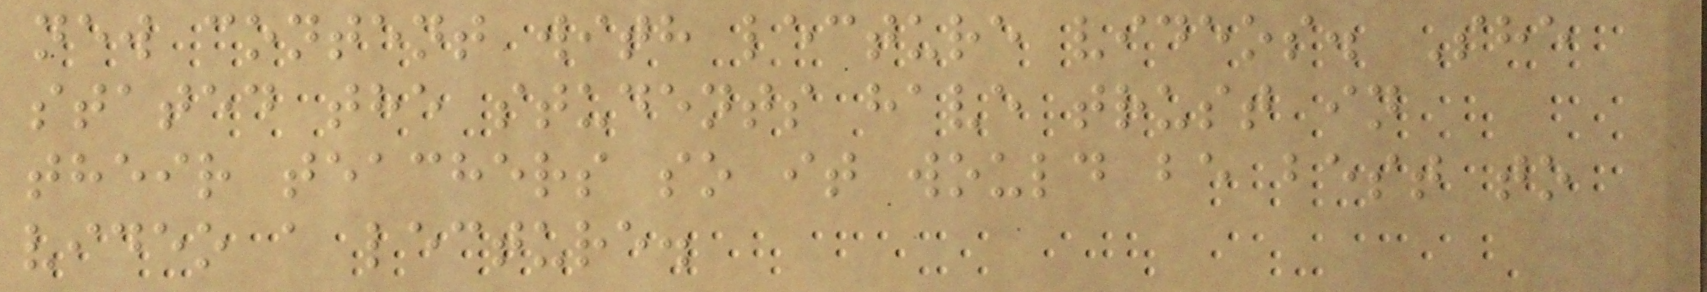new content with lecture videos. She
stated the students have trust in
their teachers so it would be best to
video a lecture.
